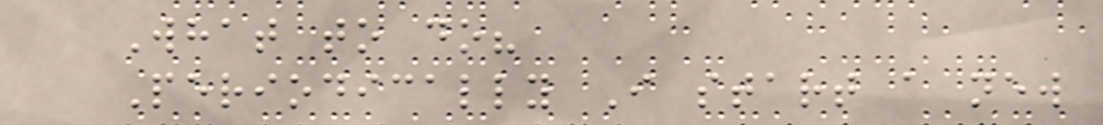What to do?
Periodically I start a new
